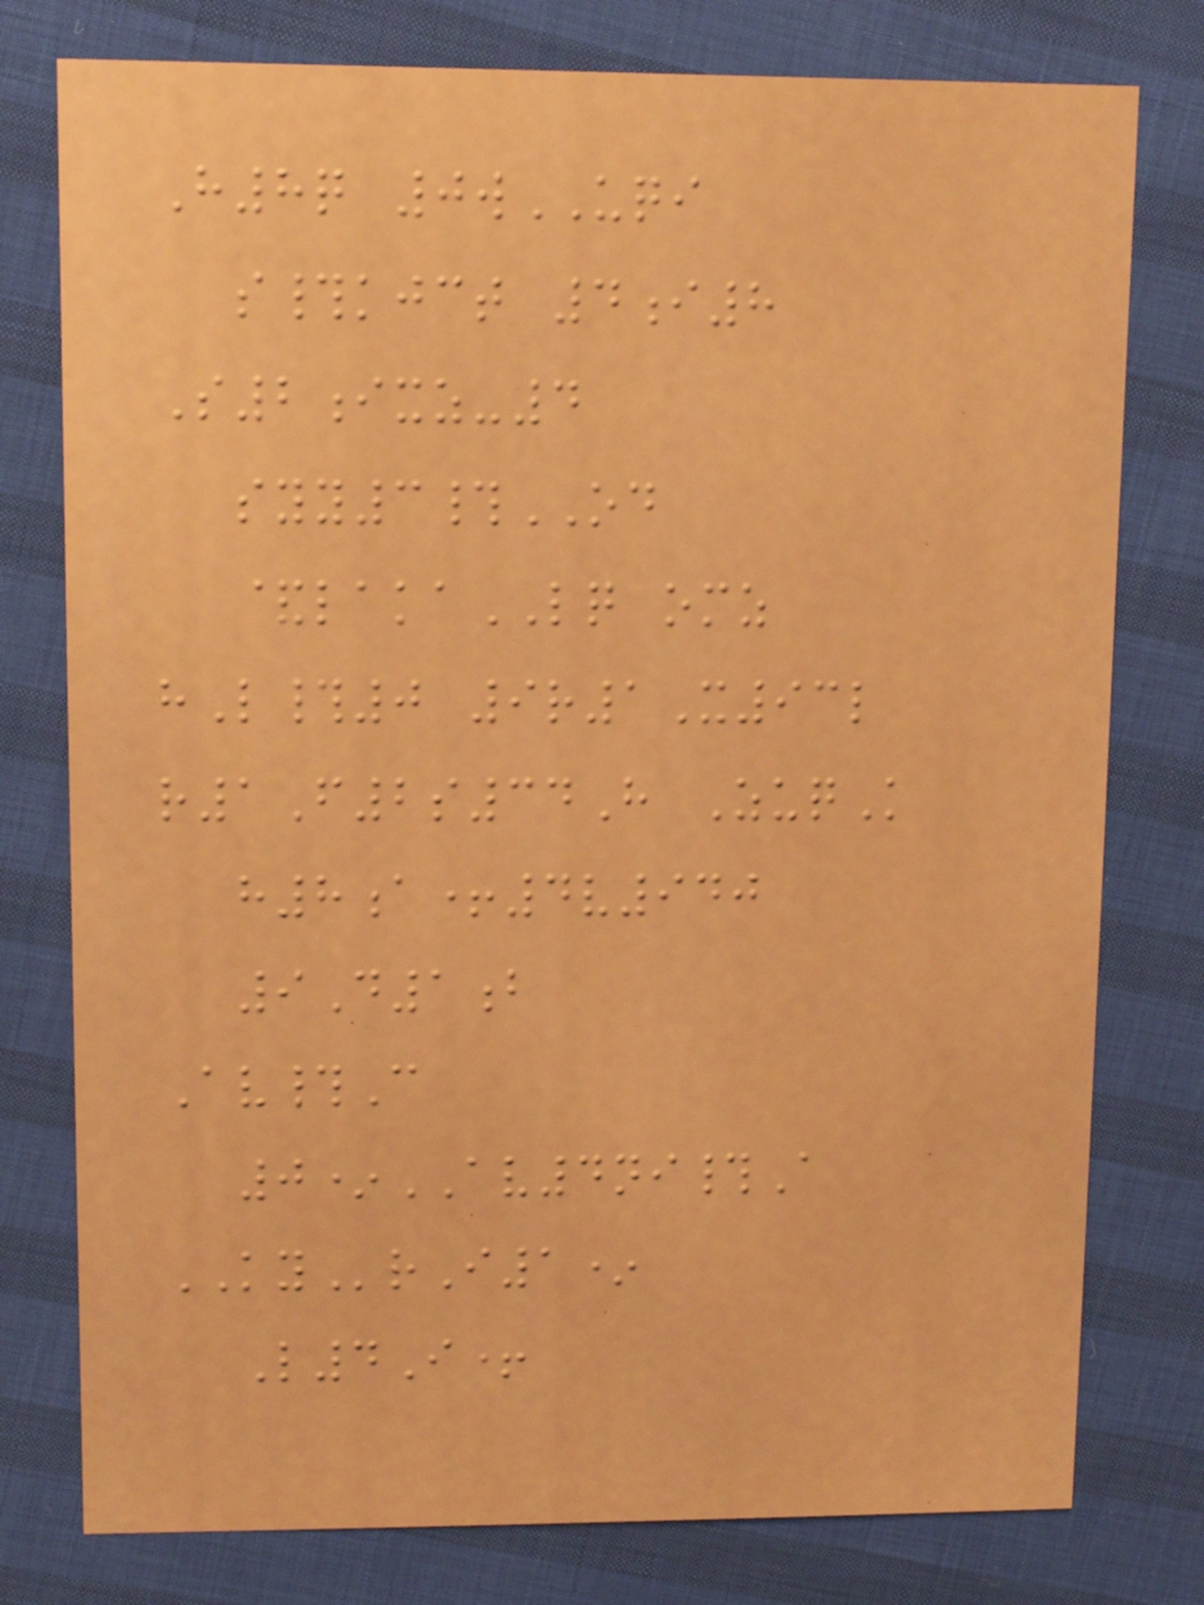H8q 0wUQI
s#kjct 4i8
S2ixz-4
syy3#OD
&lakaLQ omz
hL#0 9r1X93l
r1F2s34H ZuqK
h8a+4v940
9D1b
Av#C
0*AV4ni#A
KYrI1*
L4I+
